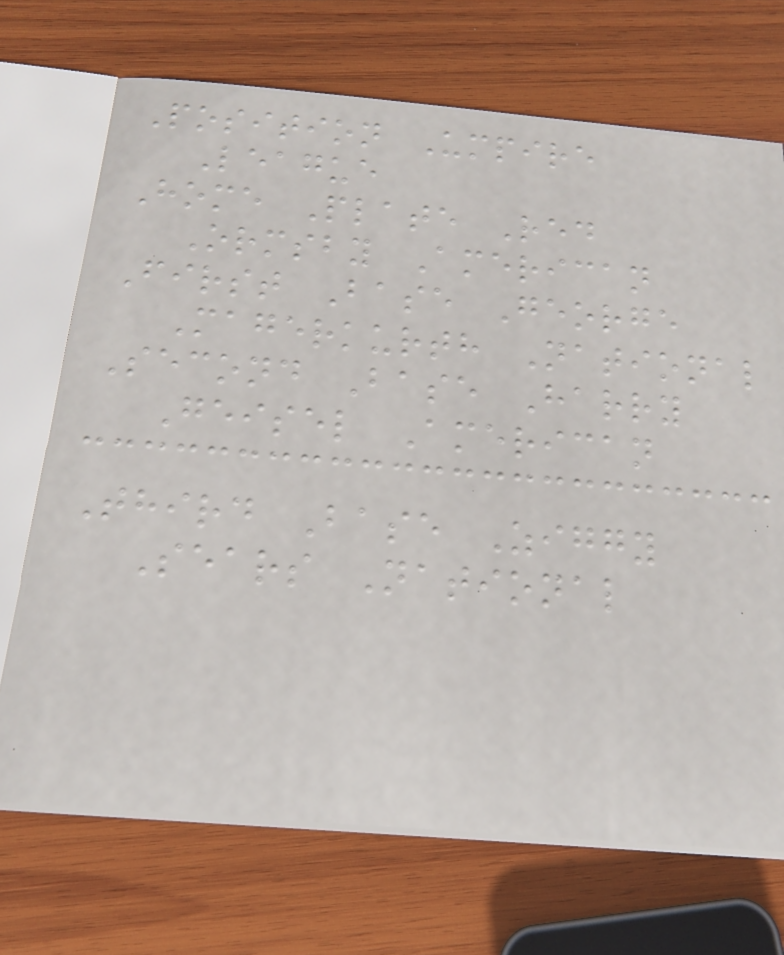Position Umpire
League
Home Plate Red
Ormsby American
First Base George
Magerkurth National
Second Base Harry
Geisel American
Third Base Ziggy
Sears National
